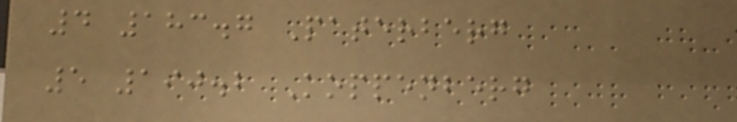4 183.7 Paterberg
5 190.2 Koppenberg
